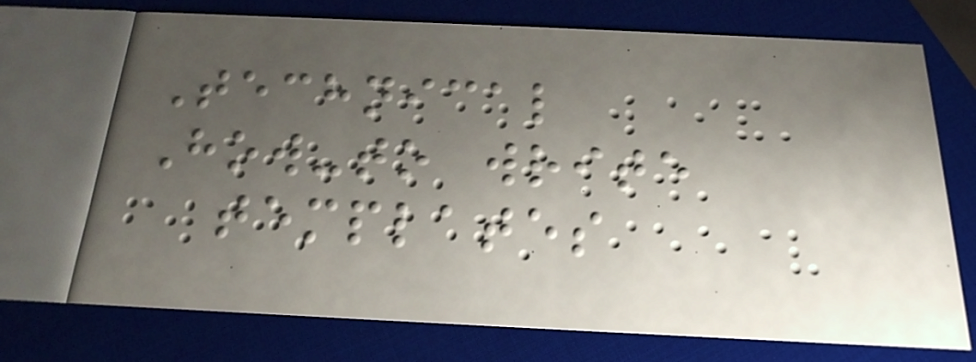Technical
How-to write
templates
